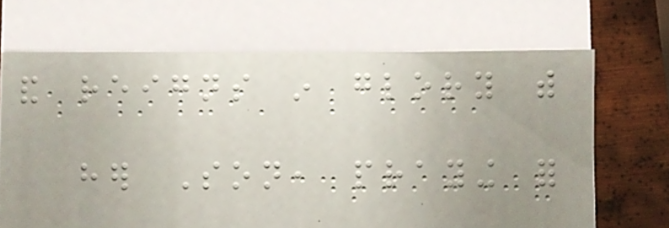and reigns in glory with
her Son, praying for
